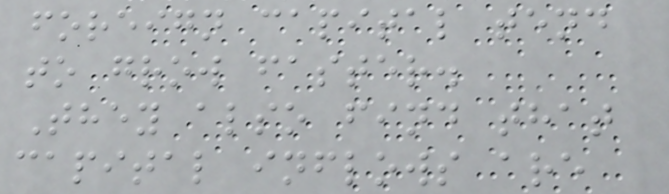foreign capital tend
to grow faster.
They also find that
capital inflows are
